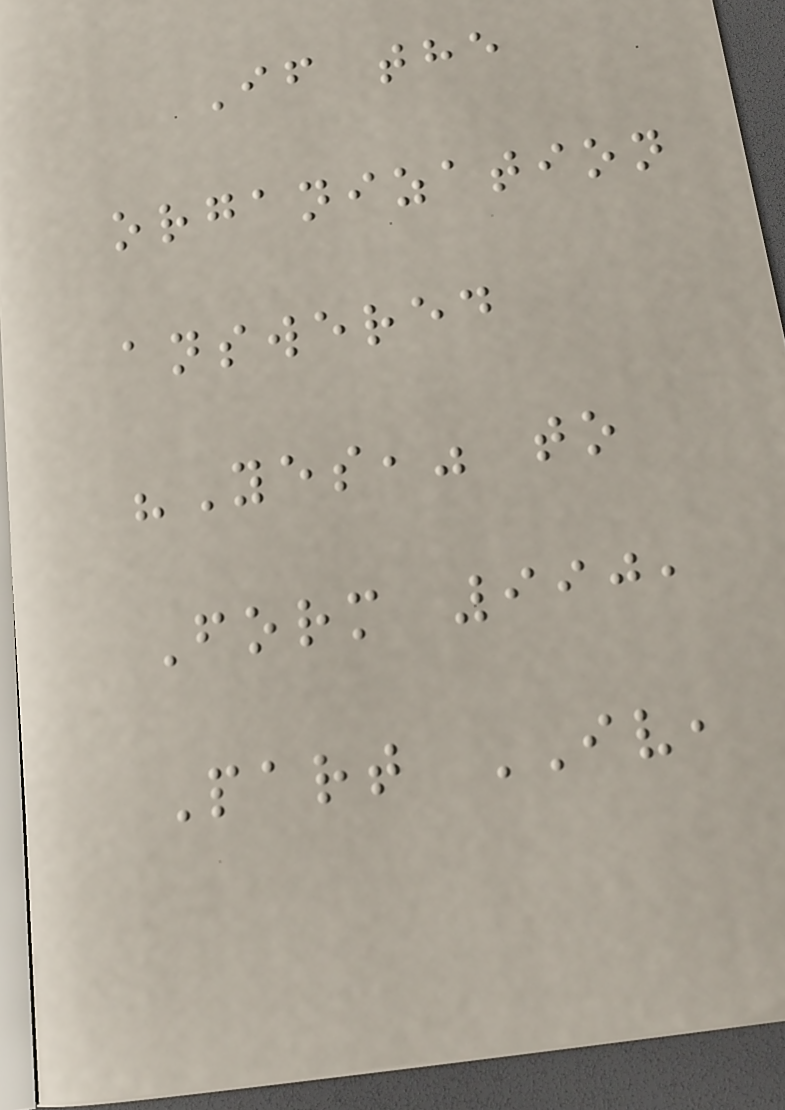If the
organization
answered
"Yes," to
Form 990,
Part IV,
